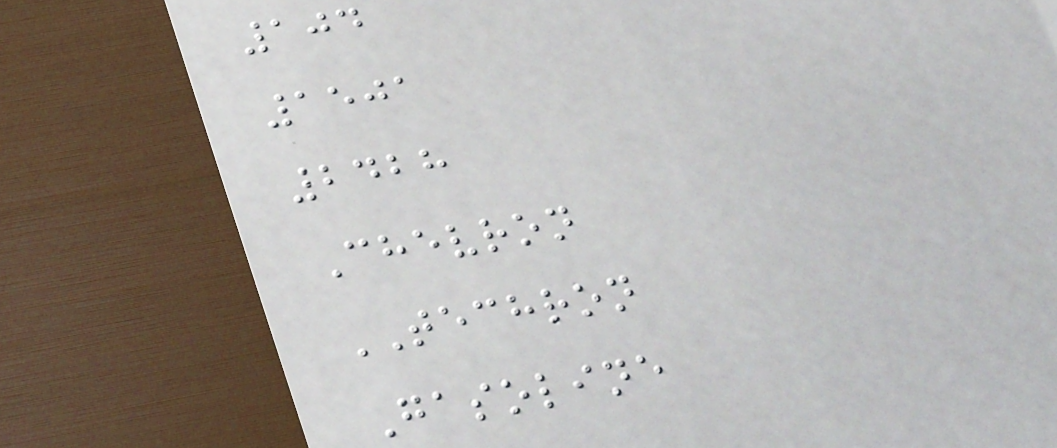104
1501
2428
Chevron
TECHRON
Gasoline
